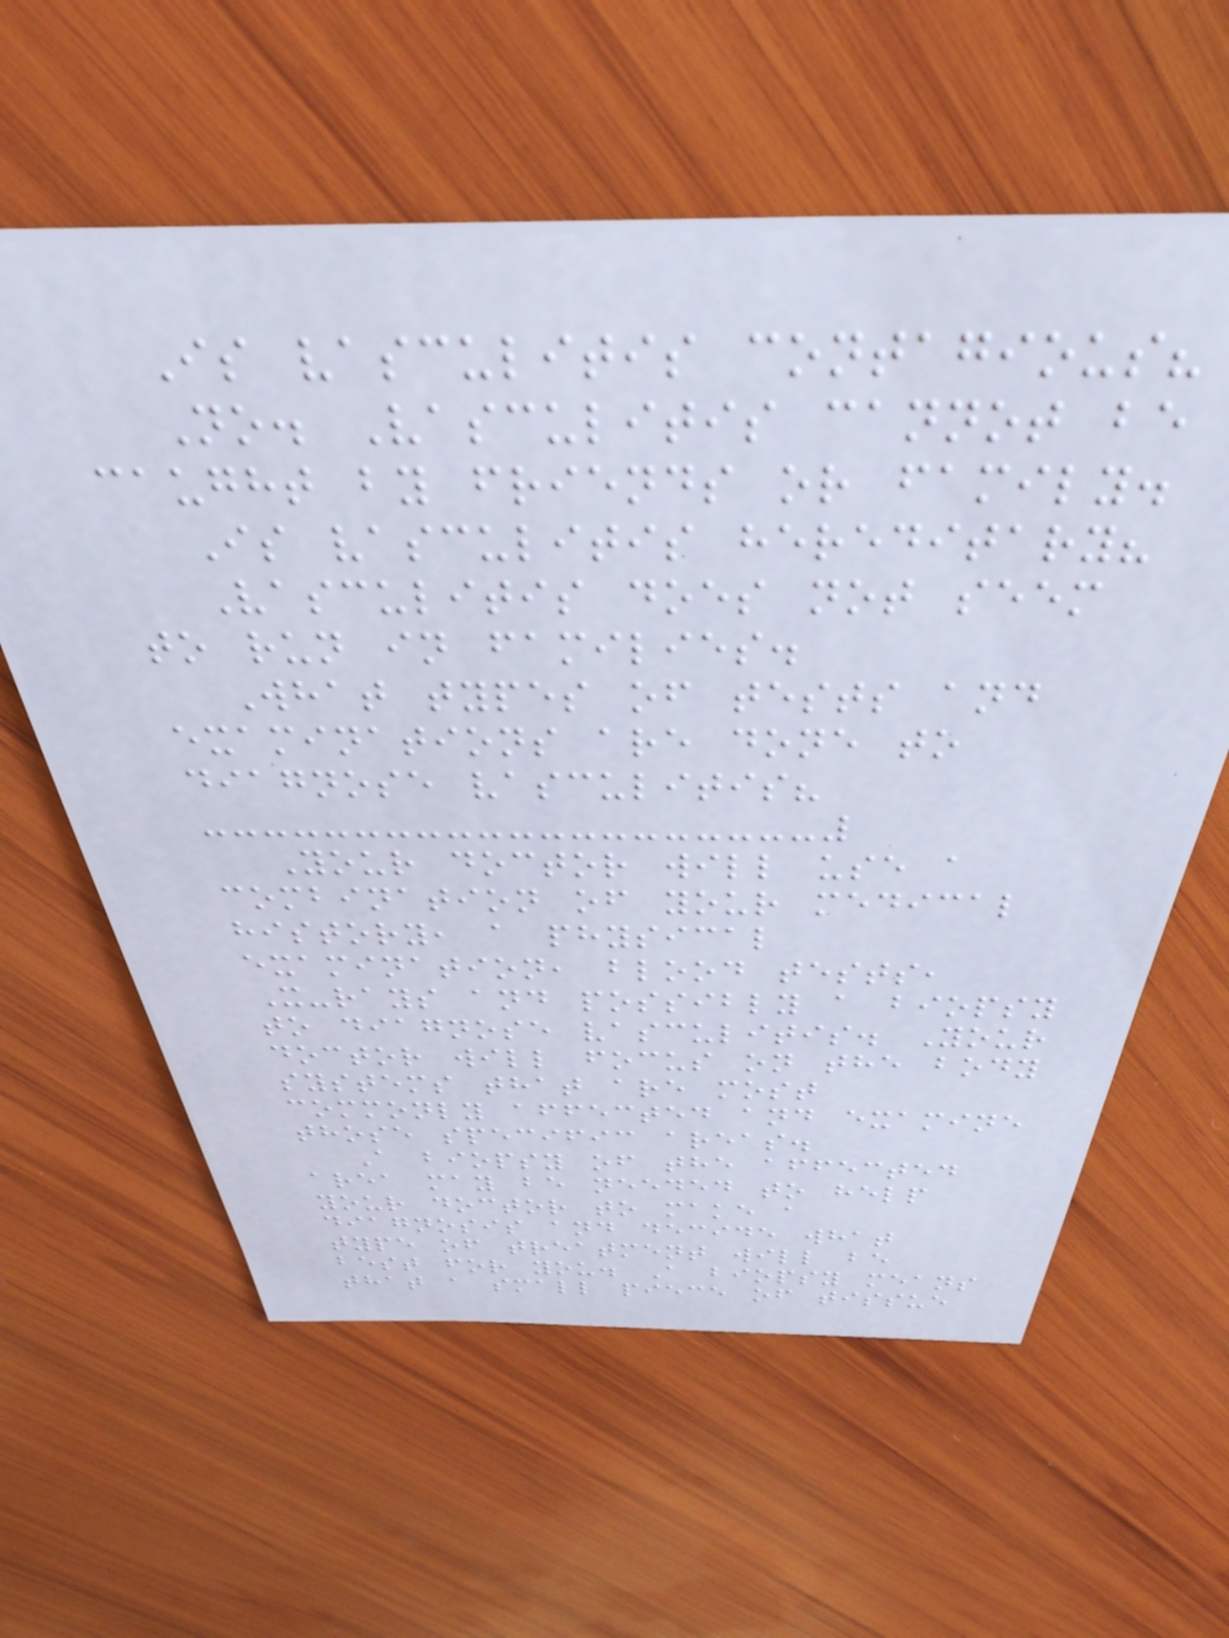Is vasculitis contagious?
No. Vasculitis cannot be
caught by friends or family.
Is vasculitis hereditary?
Vasculitis does not seem
to run in families.
What types of tests and
examinations are done to
diagnose vasculitis?
Your doctor will use a
combination of your medical
history, a physical
examination, blood tests,
X-rays and possibly a biopsy
to diagnose vasculitis. Your
doctor will focus on the body
systems that are most
commonly affected and examine
those specific areas.
A biopsy of the affected
area may be needed to help
your doctor to make a
diagnosis and decide what
type of treatment will be
best for you. A biopsy means
that a small piece of tissue
